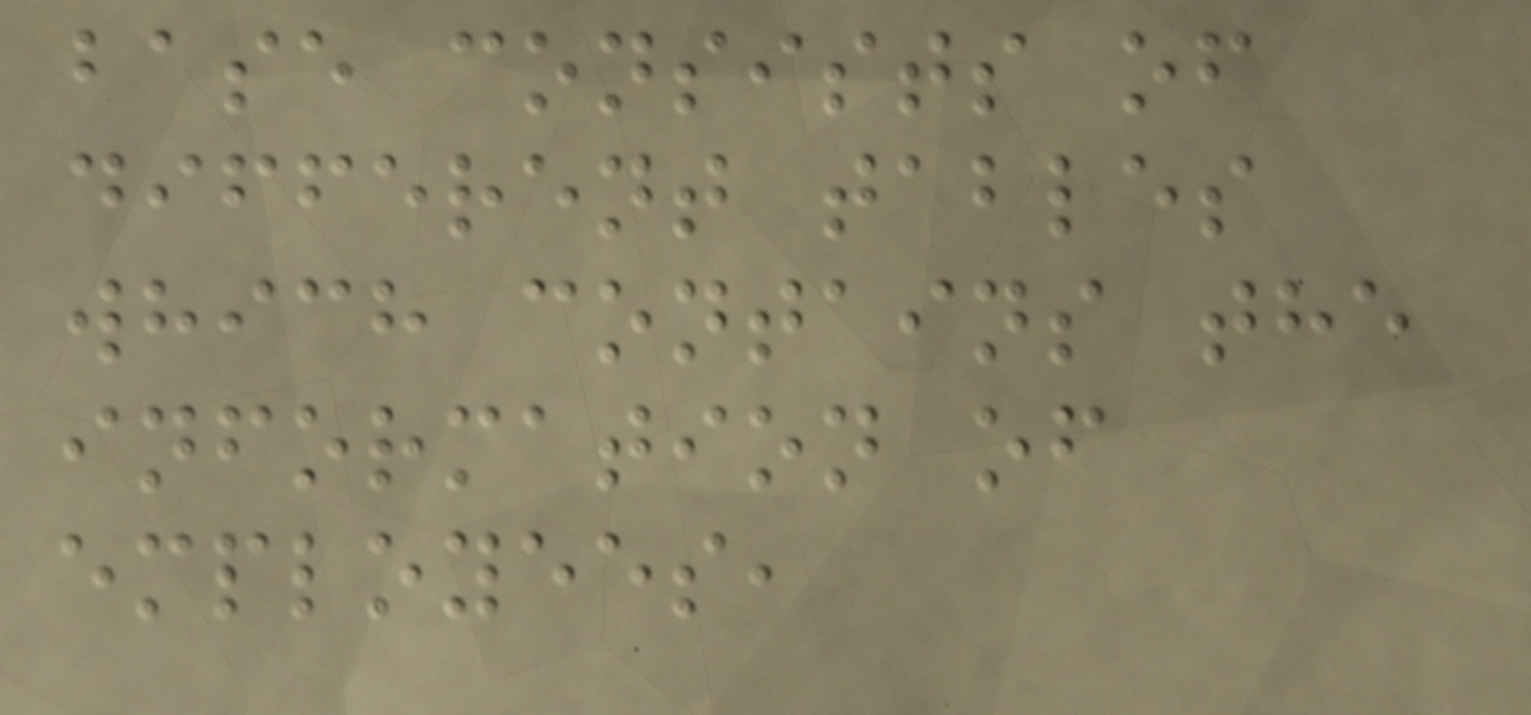base consists of
different tables
which contains the
information of
employees,
